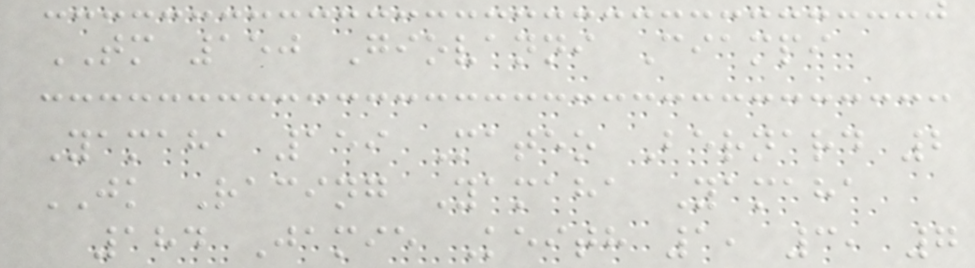TM 150 Giovanni Ciampi
Yamaha 159 Mateo Bernard 2
JK Racing Yamaha Yamaha
184 Jamie Keith 1, 3, 7
